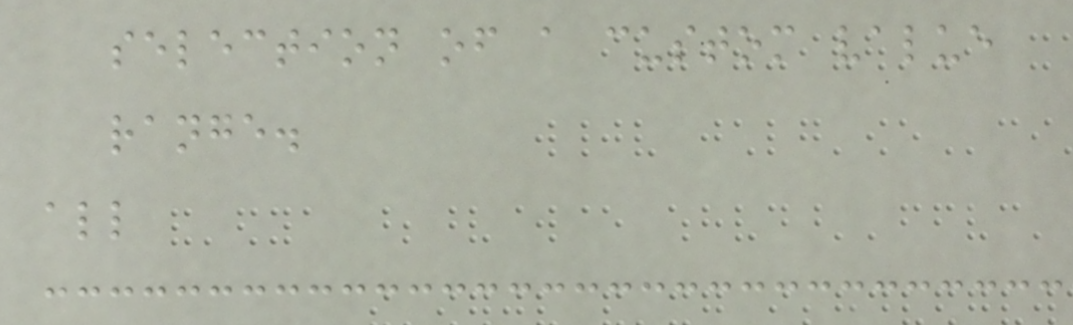selection of a custom value
range.
all
